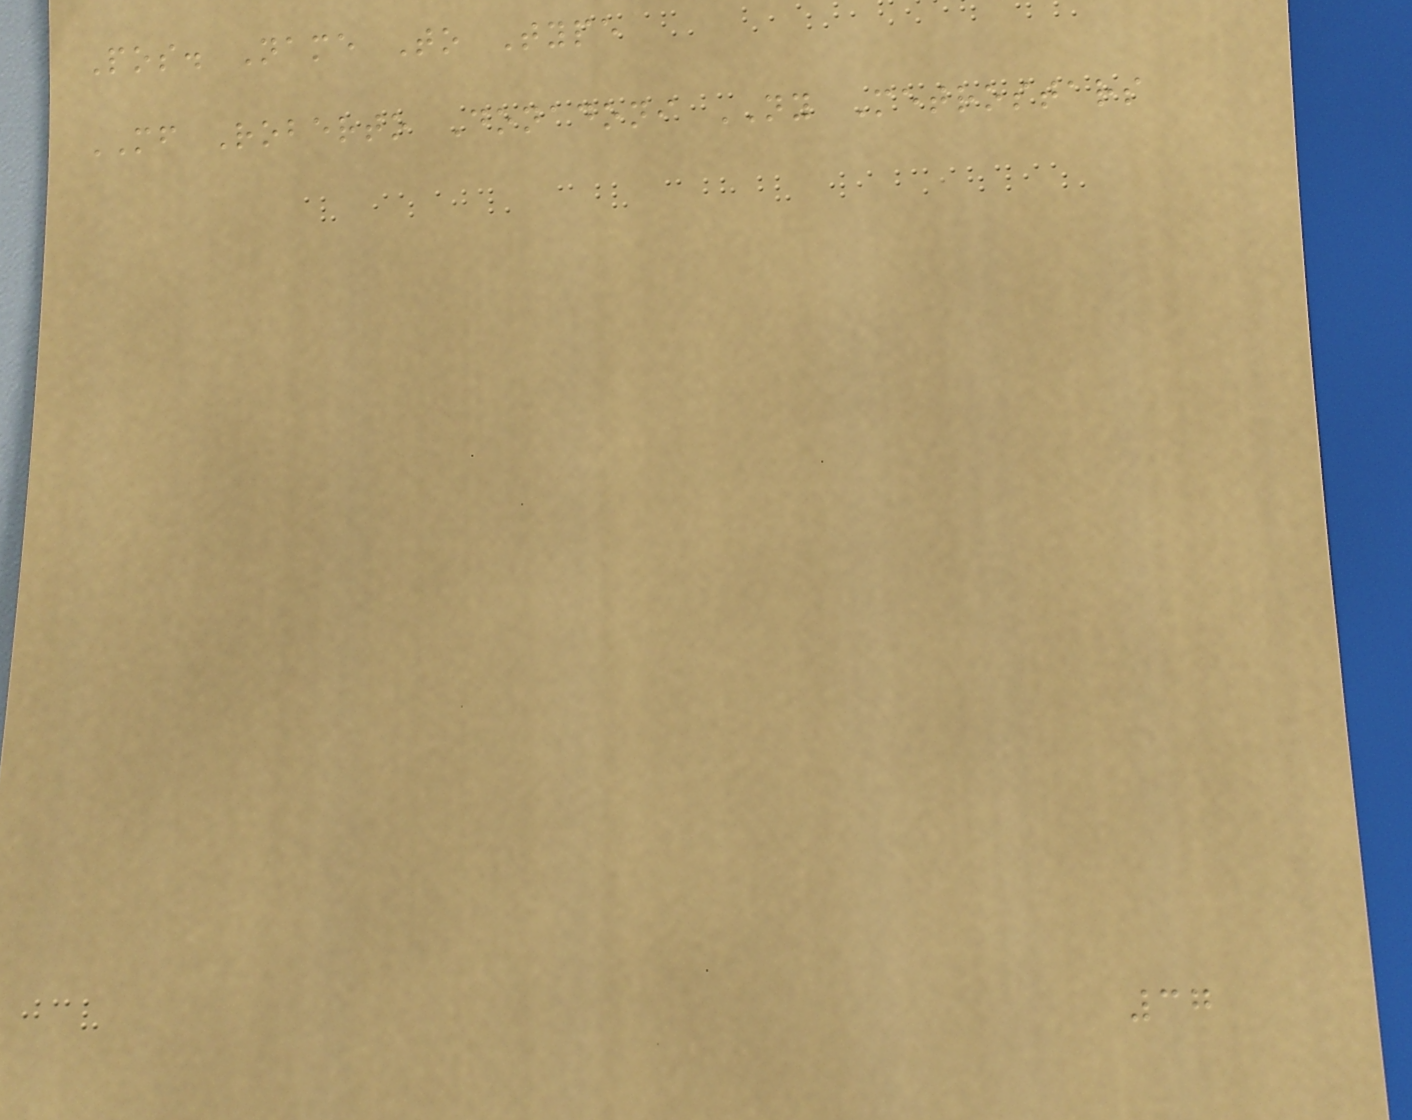Pos. Name To Type
MF Roberto Donadoni NY Metrostars
37
